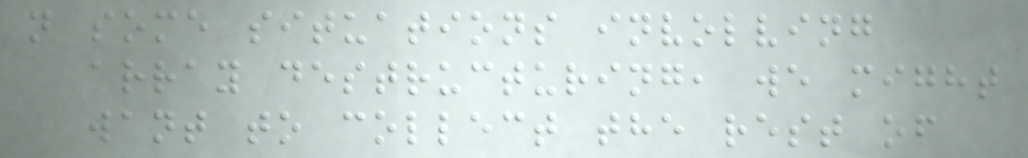n some situations involving
array destructuring, we might
want to collect the rest of
